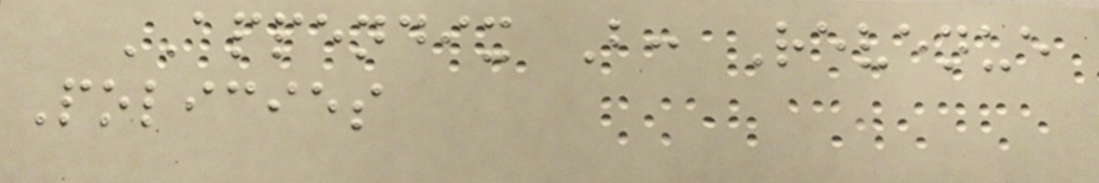APPENDIX B: Revenue
Policies
